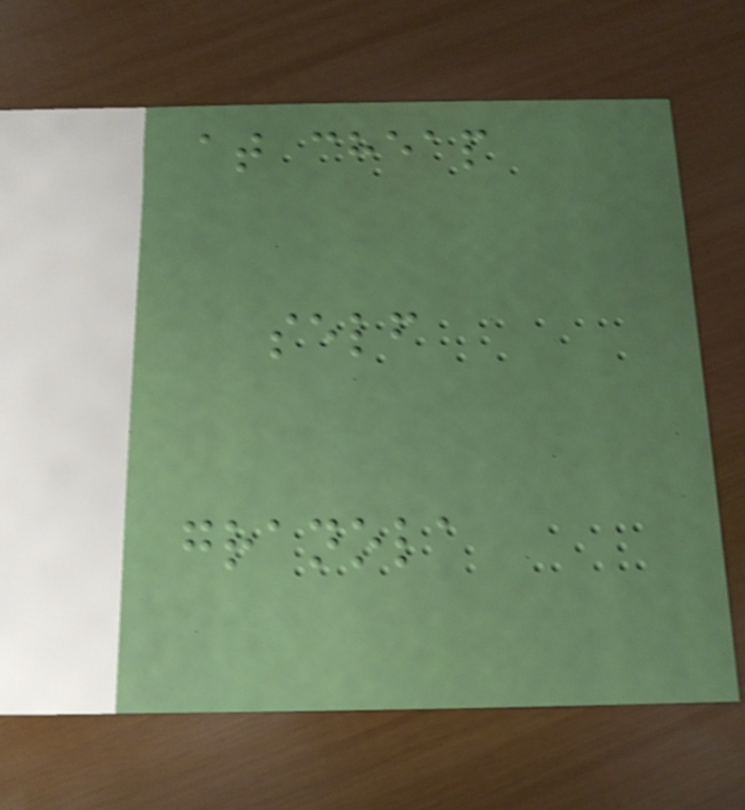at cheap
self
granola
